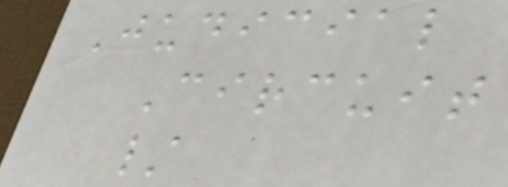Judicial
Circuit
/
